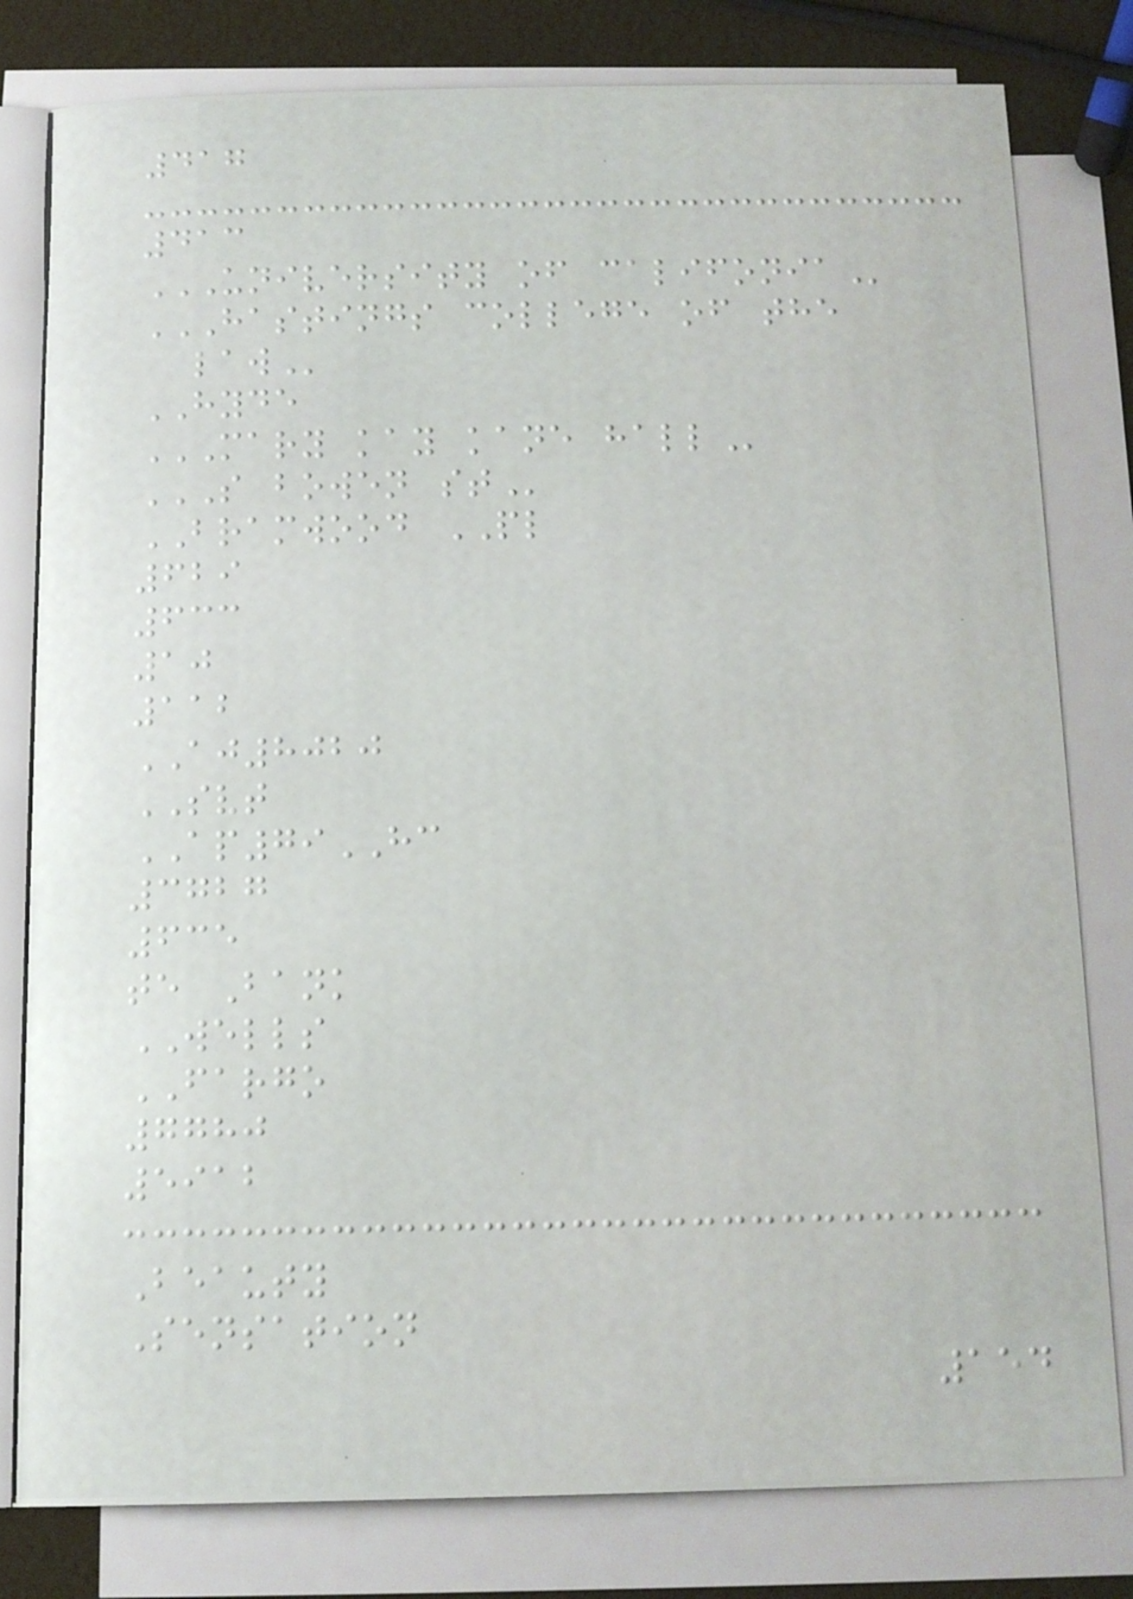417
413
UNIVERSITY OF CALIFONIA
HASTINGS COLLEGE OF THE
LAW
HYDE
MARY KAY KANE HALL
S BOWEN ST
BRAMWOOD PL
629
633
10
112
AJ8020
SVT
AP79HC
3727
635
te Bank
WELLS
FARGO
7780
5912
Beauty
Sensation
154
